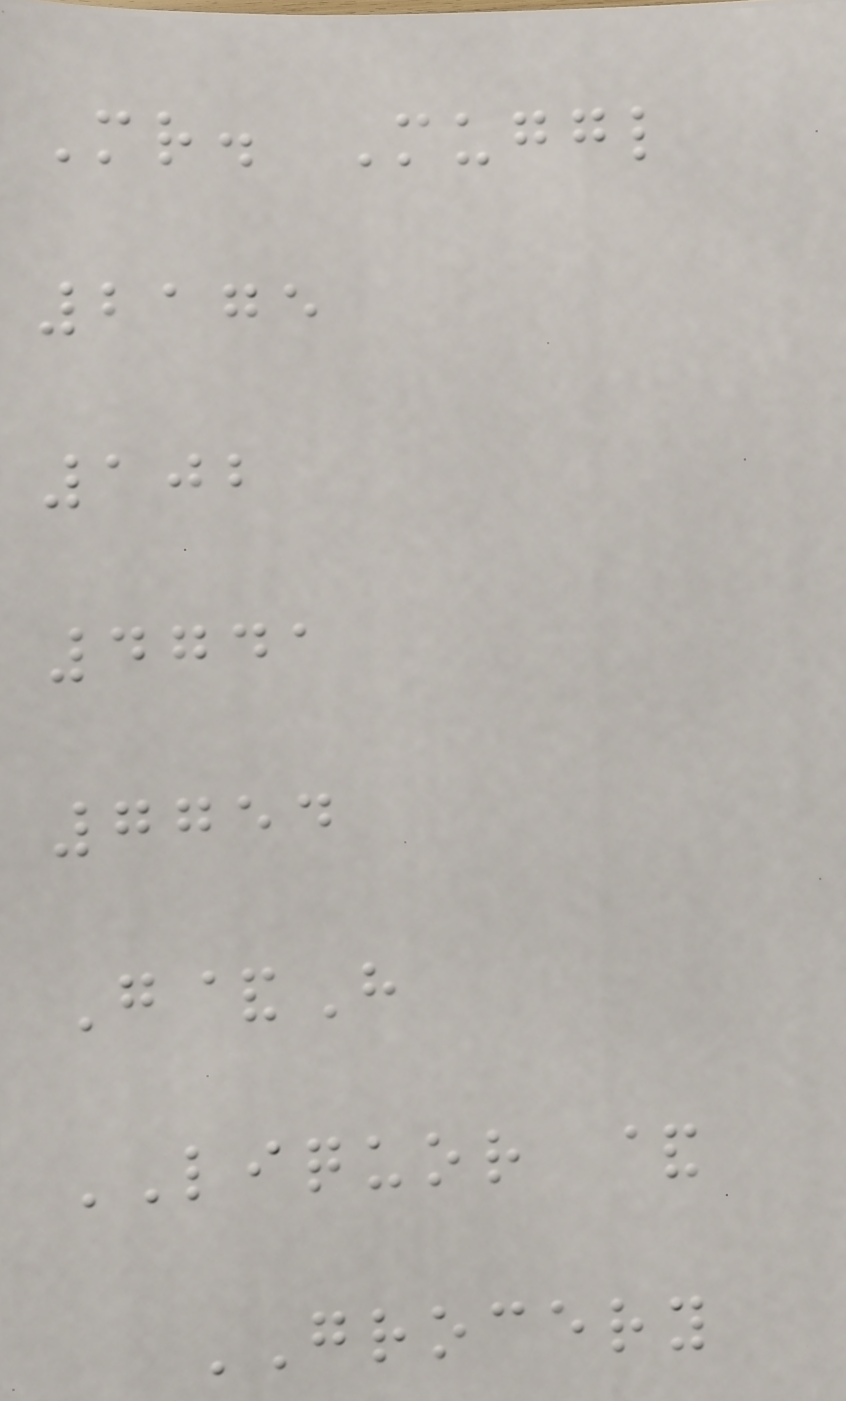Mr. Muggl
2175
102
4741
7754
G&H
LIQUOR &
GROCERY
